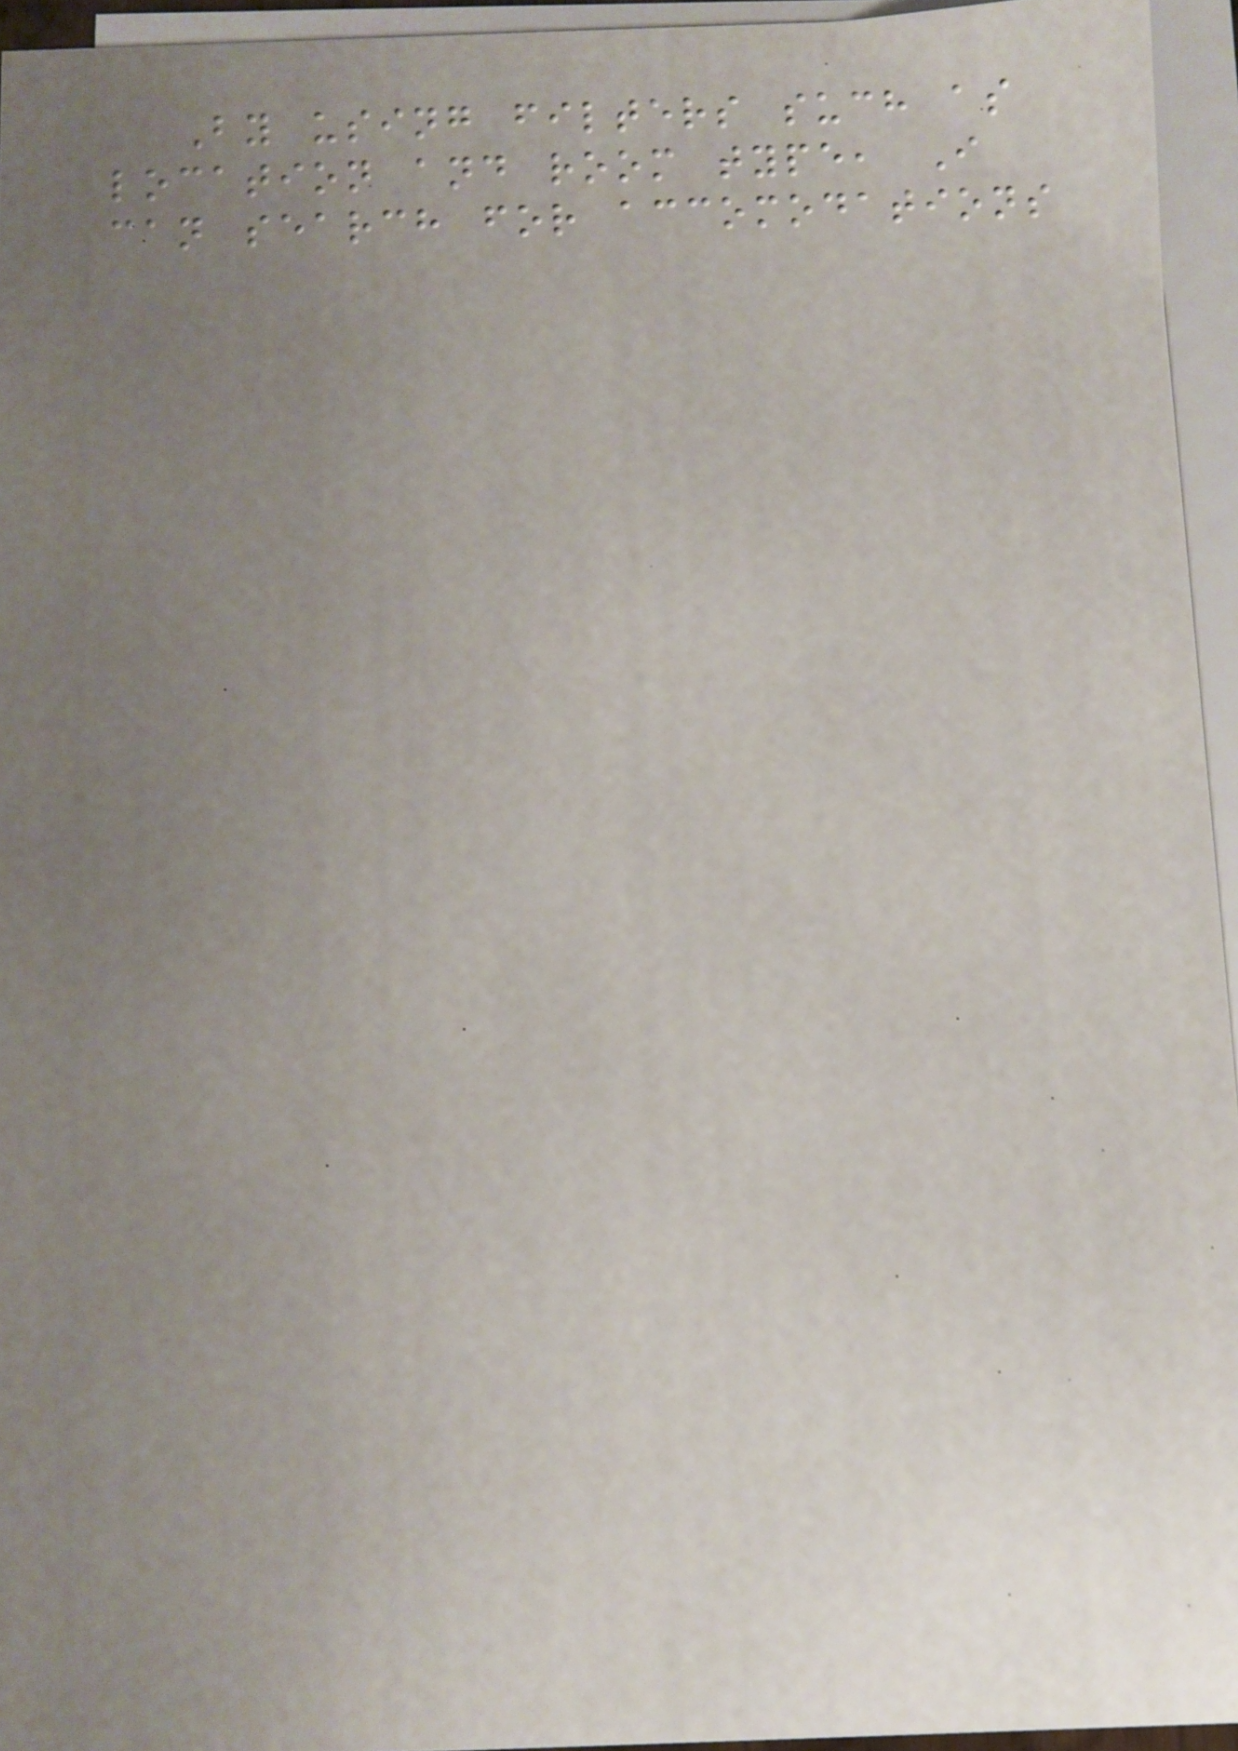By using filters such as
location and room type, I
can search for accomodations
